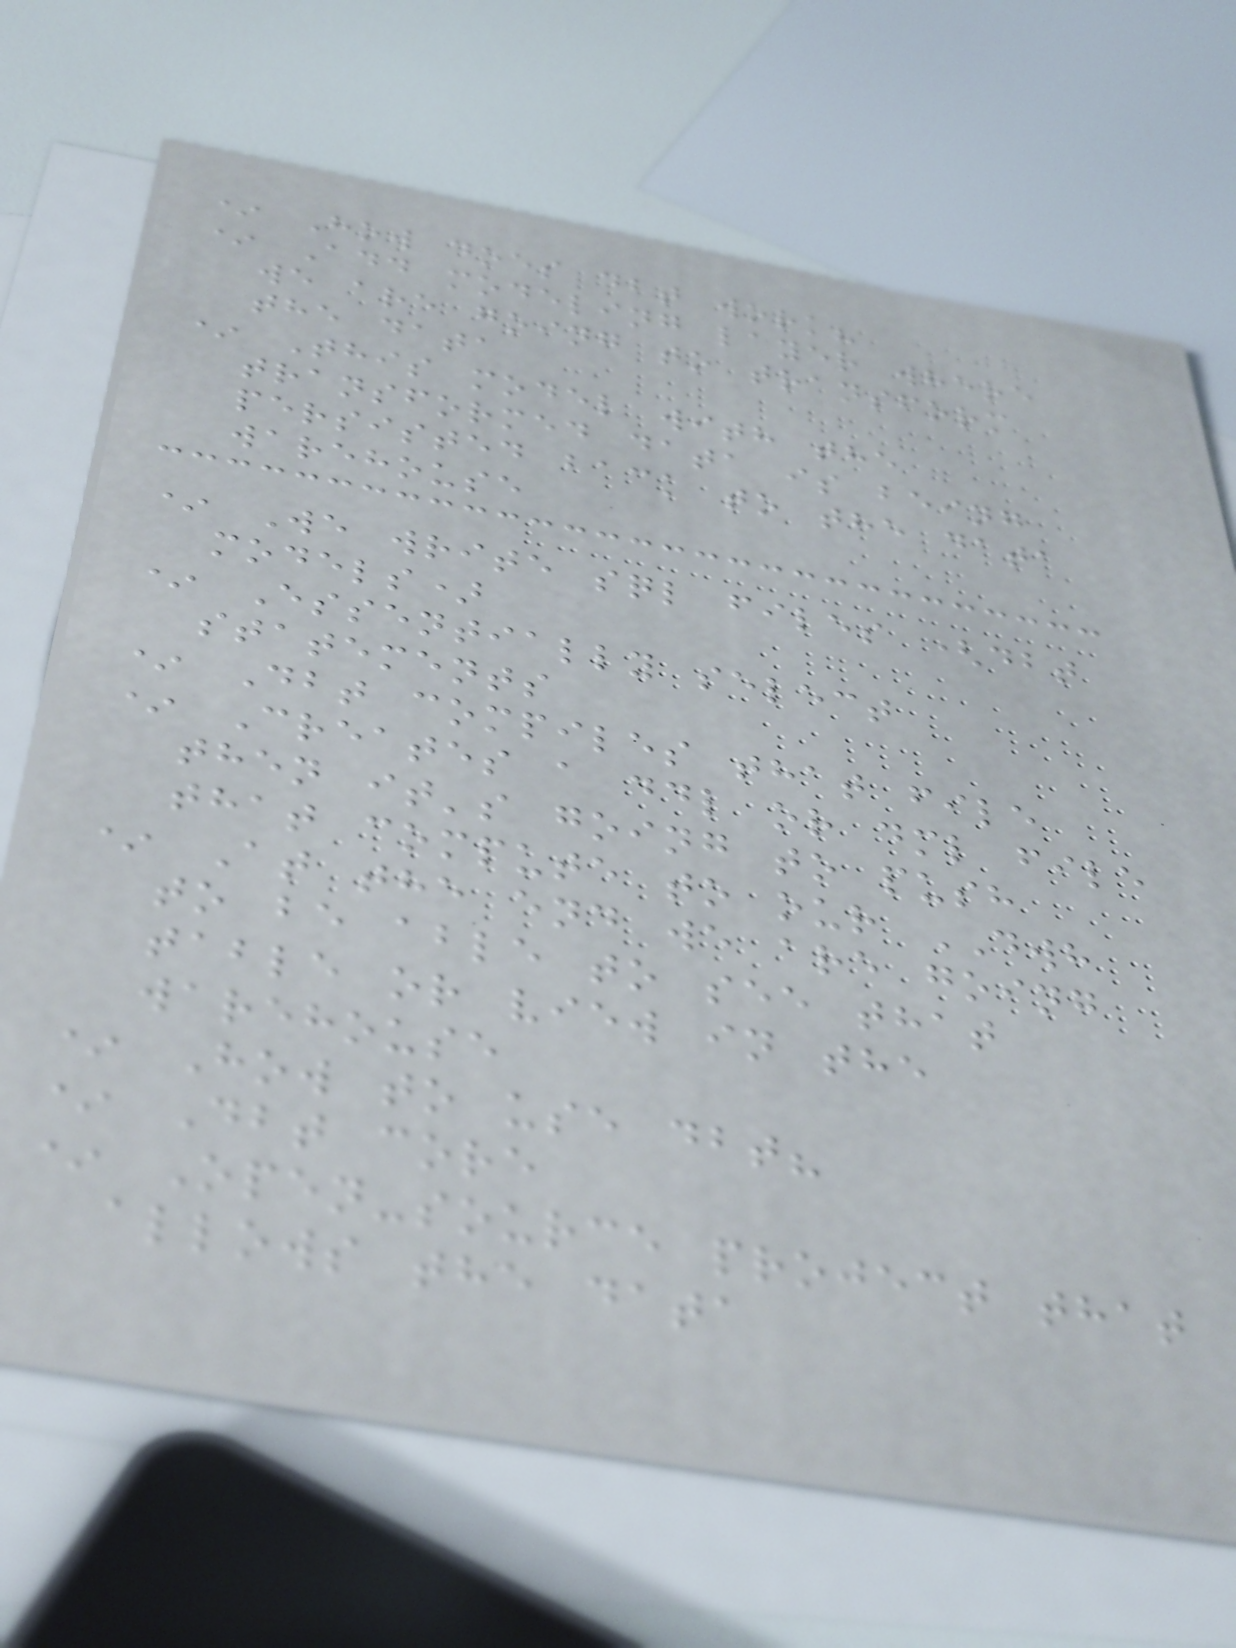* How does dbt work?
* Add modeling layer where
we are going to transform
the data
* This model with the
transformed data is being
persisted back to the data
warehouse
* We write sql files (dbt
models)
* Essentially select
statements
* Dbt compiles that file
* Creates a ddl or dml file
then it's going to push
that compute to our DWH
* At the end we are going
to be able to see that
table or view in the
warehouse
* How to use dbt?
* Dbt core
* Open-source project that
allows the data
